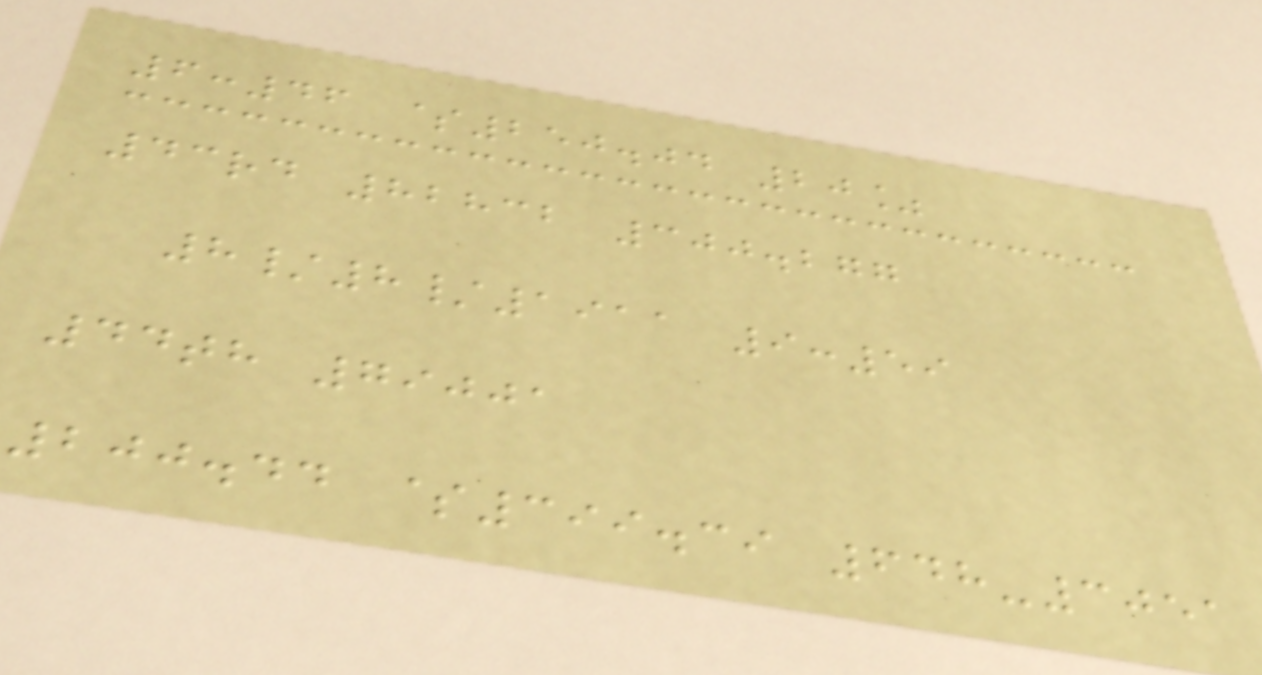6:46 $250.04 20%
43rd 82832 300.277
8/8/1911 9:59
44th 79001
200.44 $399.39 648-3051
